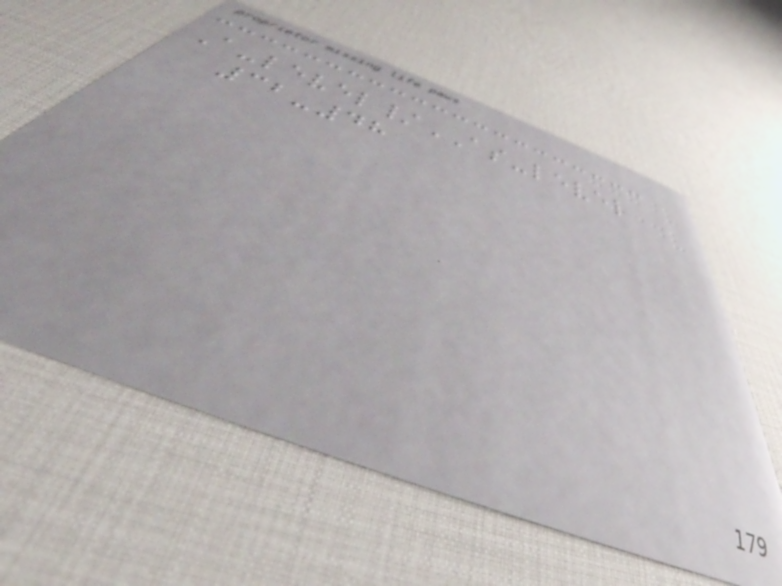A-level/AS-level
32-48
